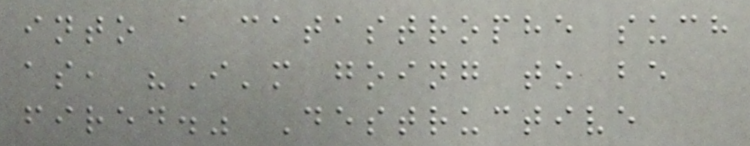into a catastrophe such
as, "I'm going to be
fired." Destructive
